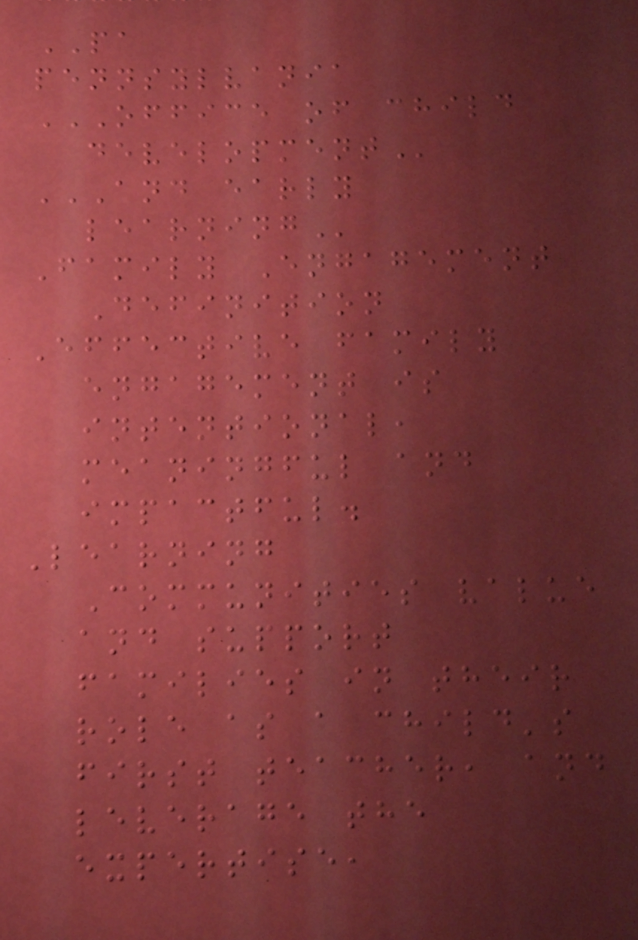PA
pennsylvania
OFFICE OF CHILD
DEVELOPMENT
AND EARLY
LEARNING
Family Engagement
Definition
Effective family
engagement is
intentional,
meaningful and
impactful.
Learning
Communities value
and support
families in their
role as a child's
first teacher, and
leverage the
expertise,
